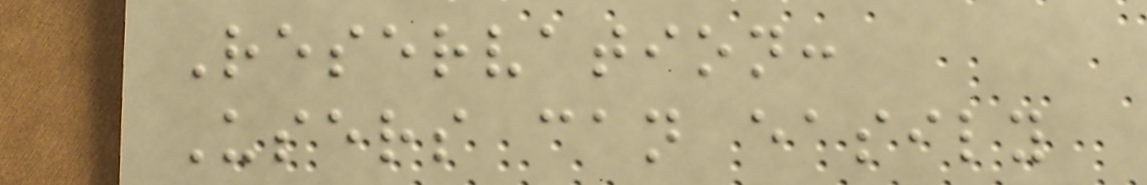Reservation:
Users can easily
